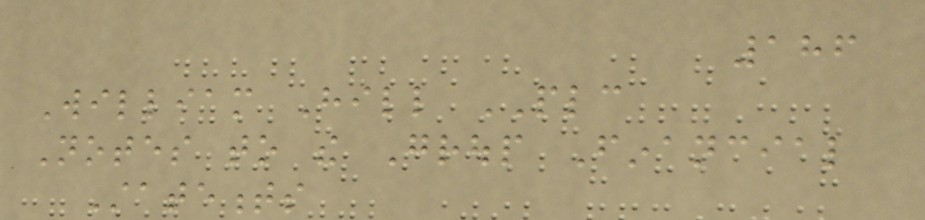186
William Hill PLC
Notes to the Group Financial
Statements
